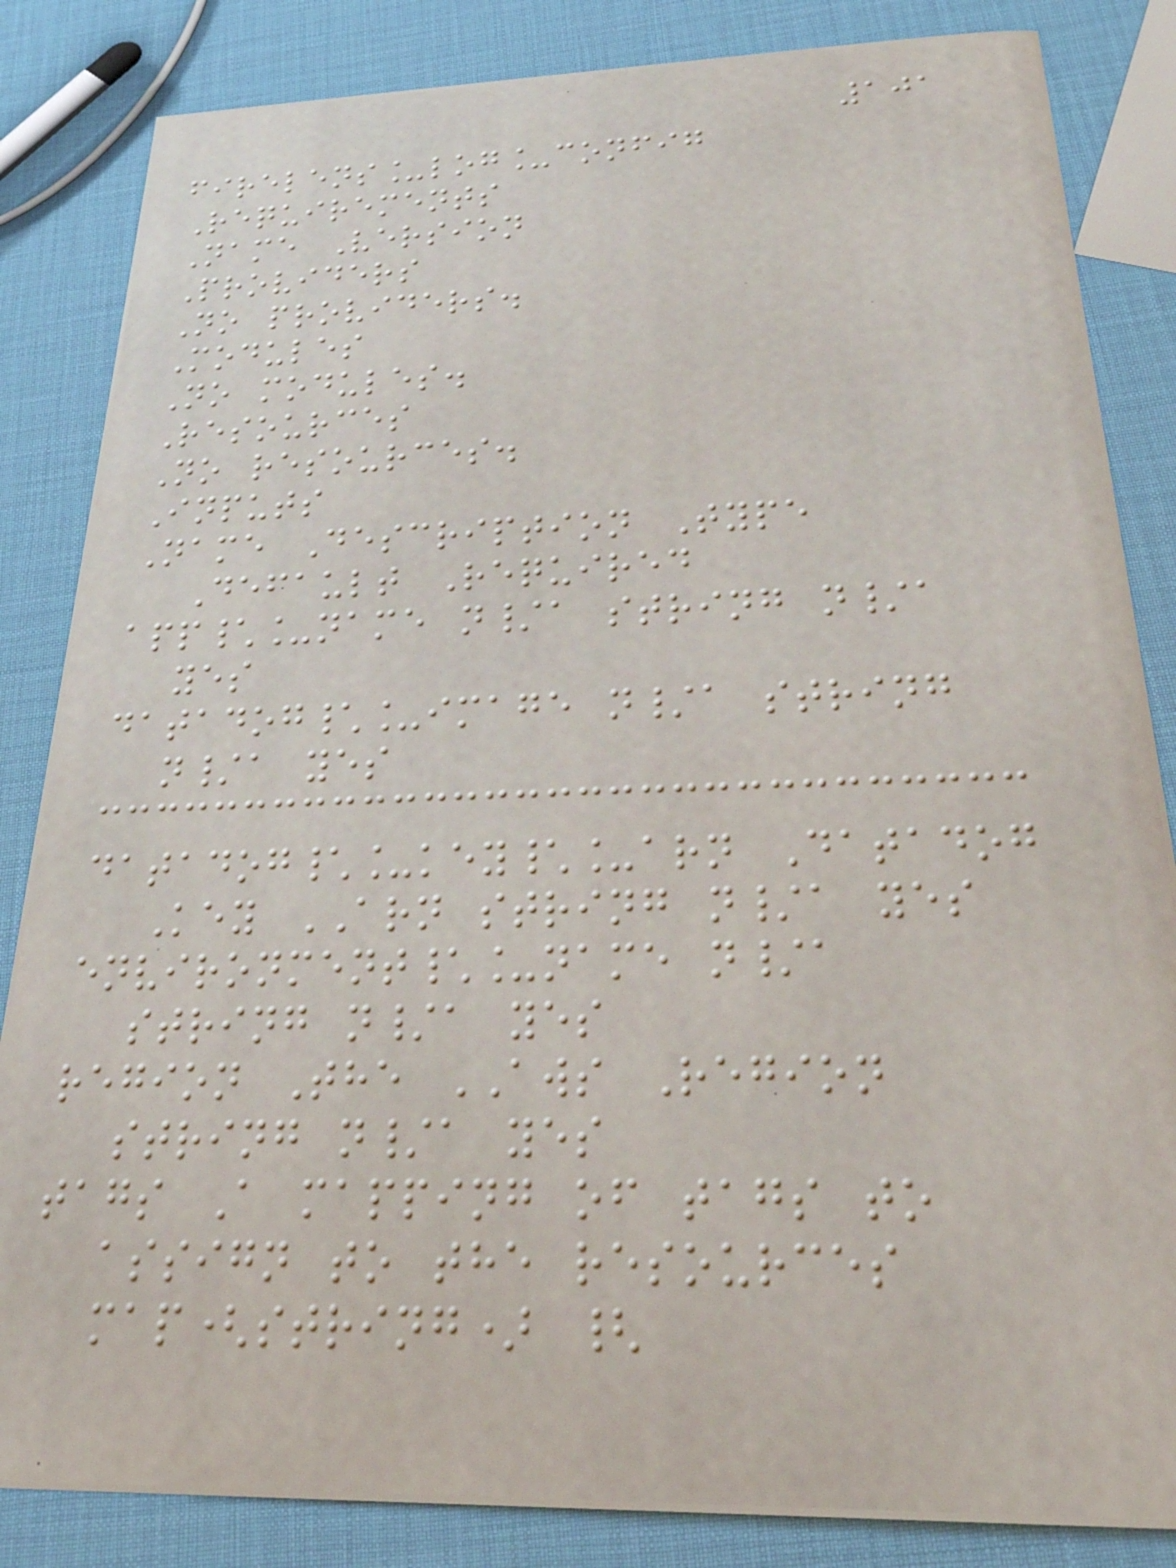101
firelens_log_config
Requirements
Name Version
Providers
No providers.
Modules
No modules.
Resources
No resources.
Inputs
Name Description Type
Default Required
app\_name n/a string n/a
yes
datadog\_image n/a string
n/a yes
datadog\_key\_arn Datadog
Key ARN string n/a yes
environment\_name n/a
string n/a yes
region The AWS Region
string n/a yes
tags A mapping of tags to
assign to the resources
map(string) {
